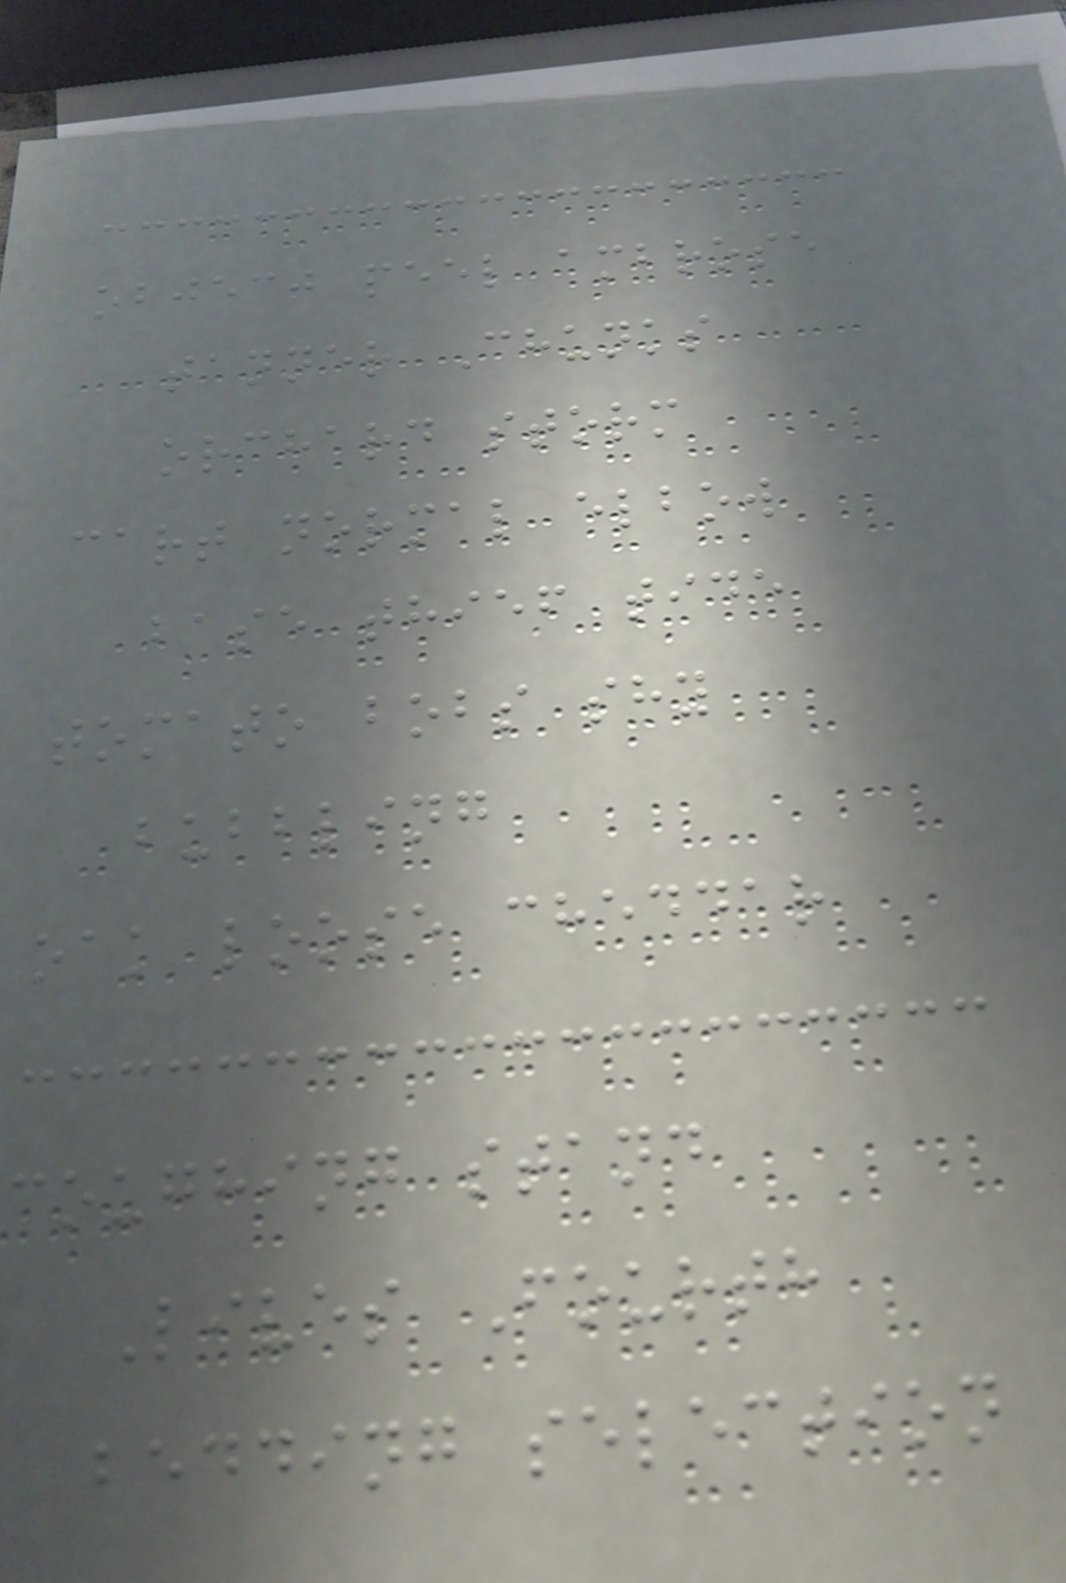object peel ambrose
tanner Chunks
orchard storm
cart normal elbow
base thief tide
tomato bobs shy
bubbling
oak loose cheddar
coughing stand
Lives Fourth
bedding selection
